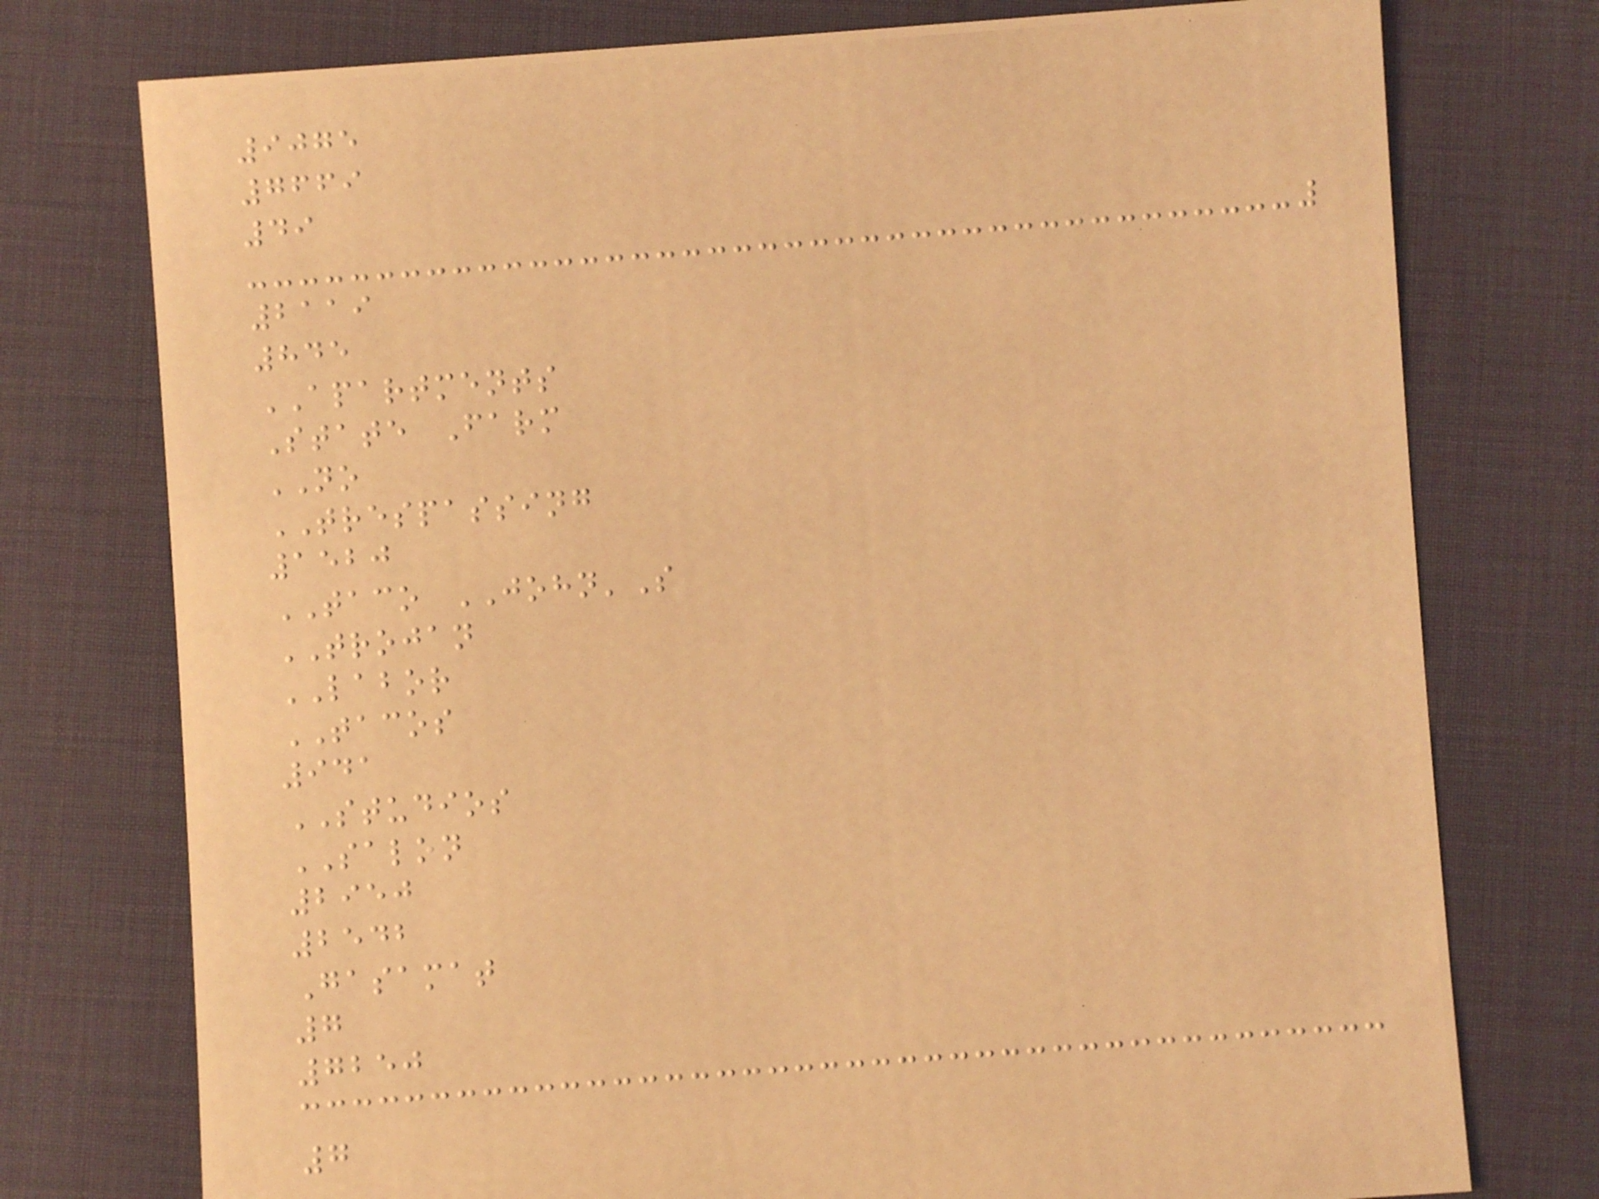9075
7669
49
2119
845
APARTMENTS
State Farm
NO
TRESPASSING
1520
TACO JOHN'S
TROJAN
LABOR
TACOS
941
STUDIOS
SALON
2950
2542
Gasamat
7
7250
7
